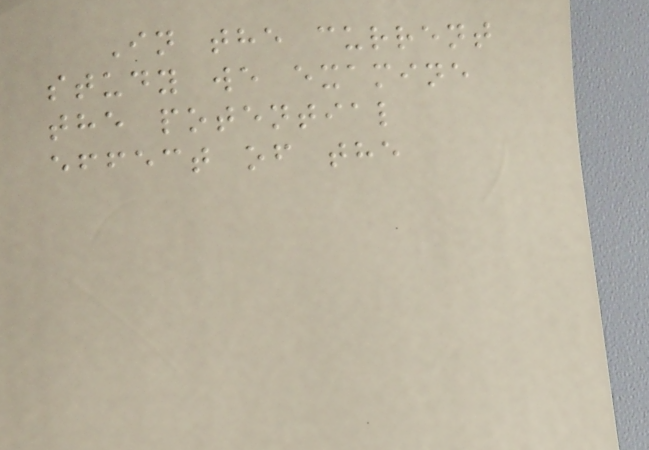In the current
study we examine
the potential
effect of the
